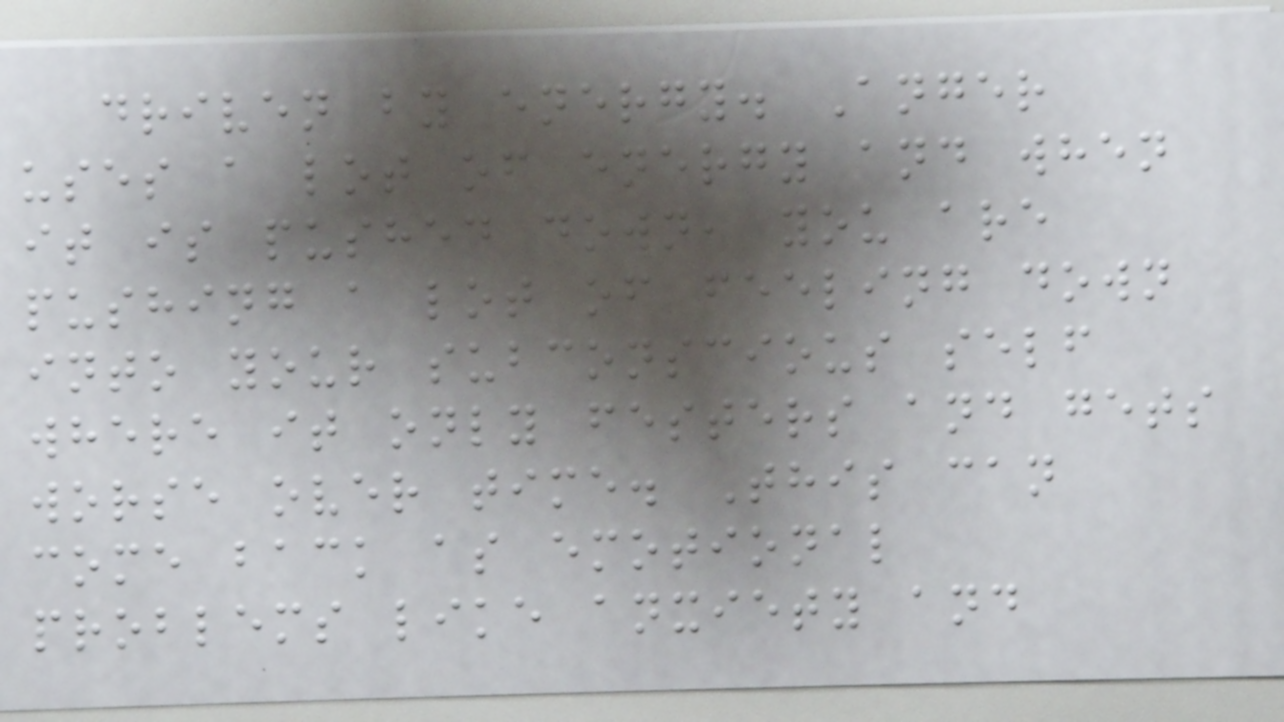driven by energy. Anger
uses a lot of energy and when
it is pushed down, you are
pushing a lot of feeling down
into your subconscious self
where it only festers and gets
worse over time. This can
come back as emotional
problems like anxiety and
